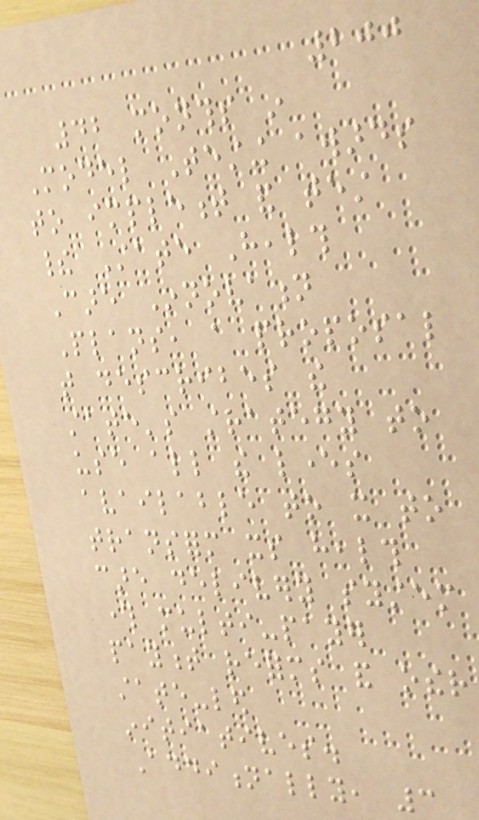200
42 months in
Model Testing awards
to implement and test
their State Health
Care Innovation
Plans, a proposal
that describes the
state's strategy to
use all the levers
available to it to
transform its health
care delivery system
through multi-payer
payment reforms and other
state-led
initiatives.
Additionally, 3
